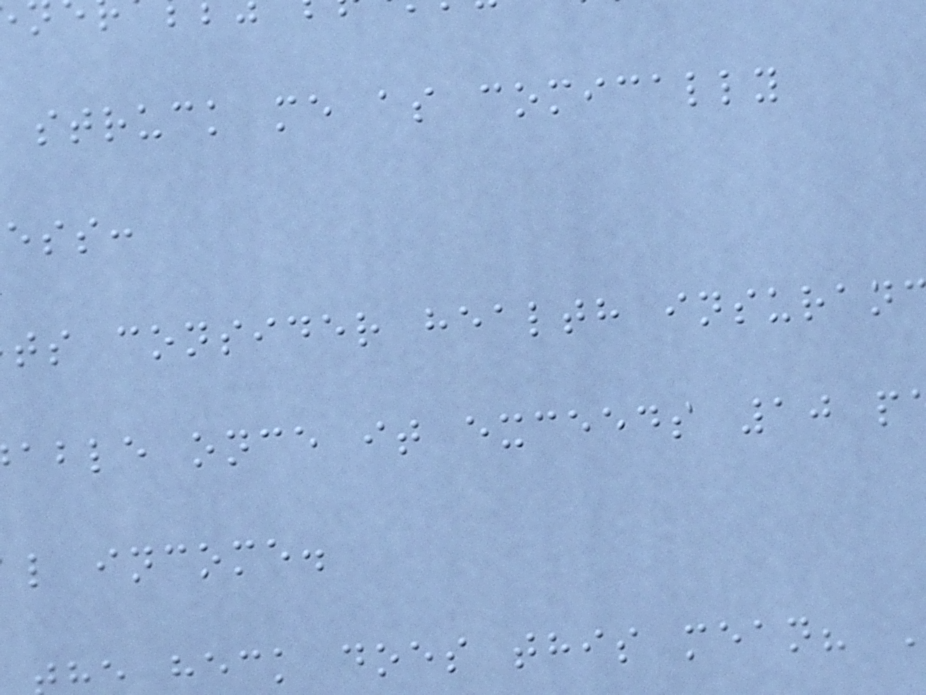struck me as comically
ess:
ts consider health insuran
able once it exceeds 10 p
l income.
e heck does this mean?
